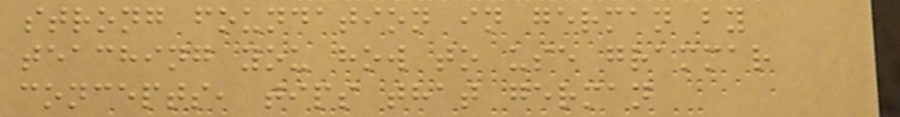strong foundation in german by
teaching you how to use grammar
concepts, tips that german
